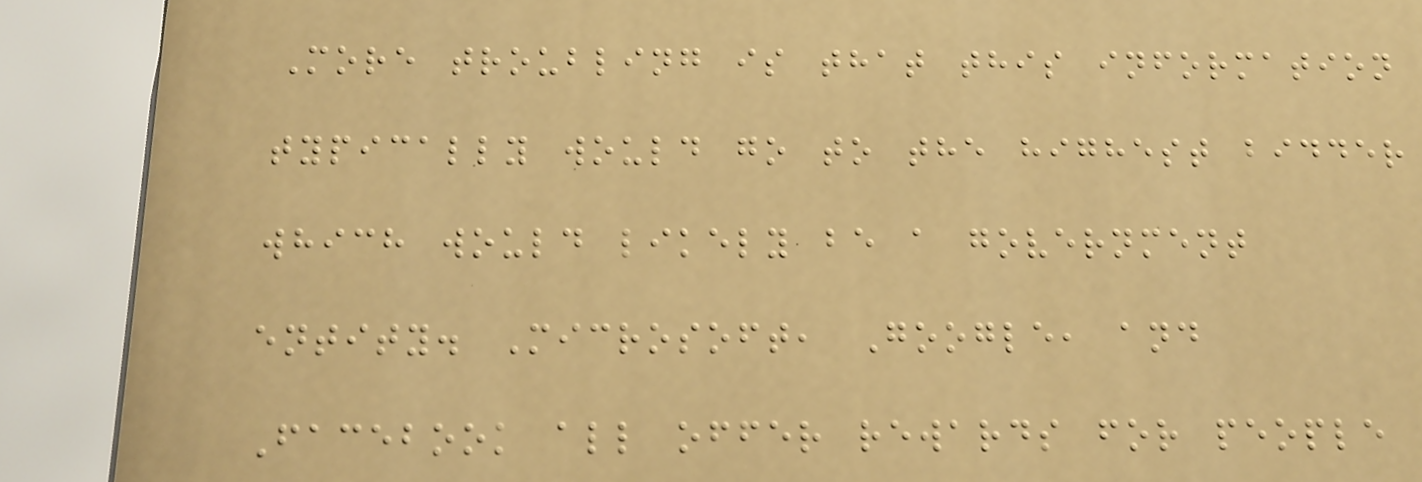More troubling is that this information
typically would go to the highest bidder
which would likely be a government
entity. Microsoft, Google, and
Facebook all offer rewards for people
